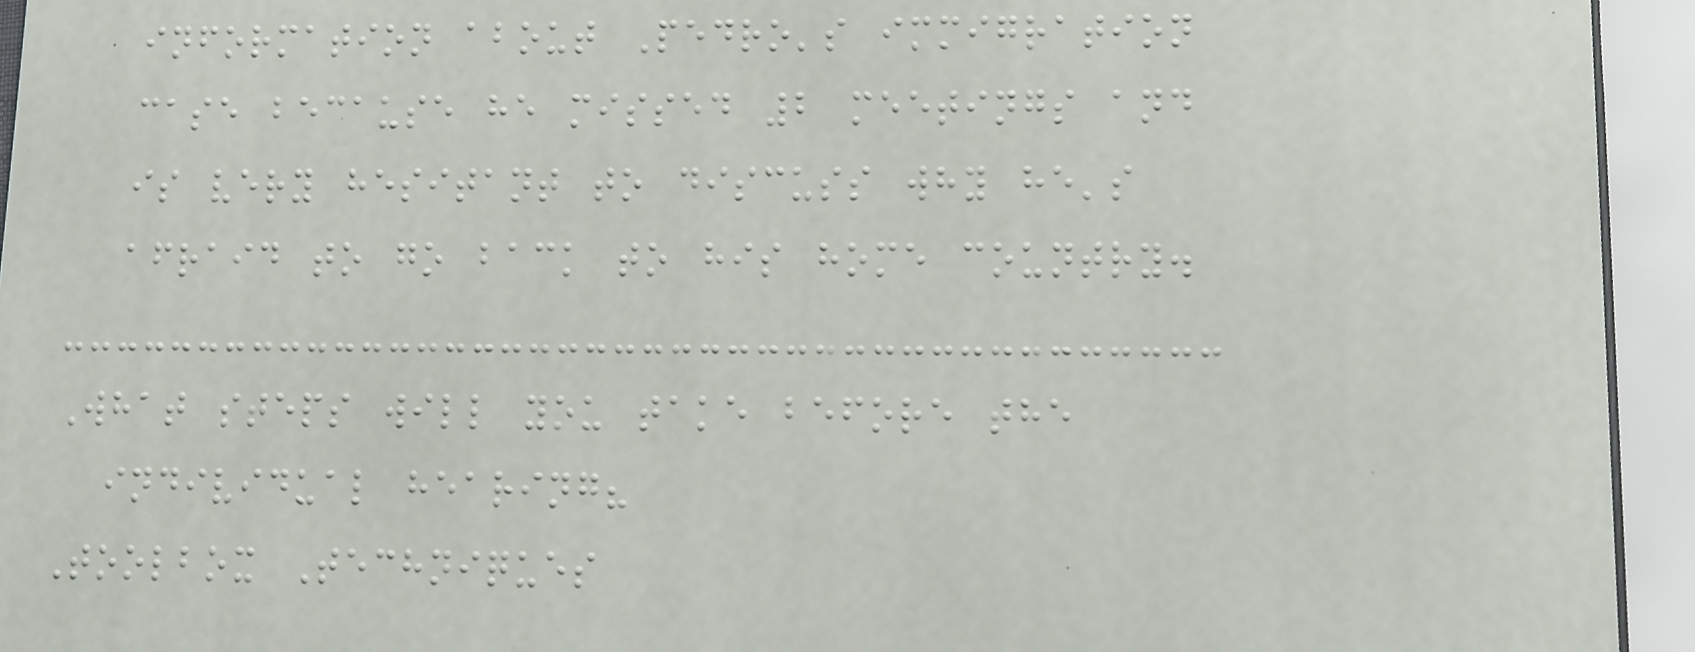information about Pedro's immigration
case because he missed 2 meetings and
is very hesitant to discuss why he's
afraid to go back to his home country.
What steps will you take before the
individual hearing?
Toolbox Techniques
